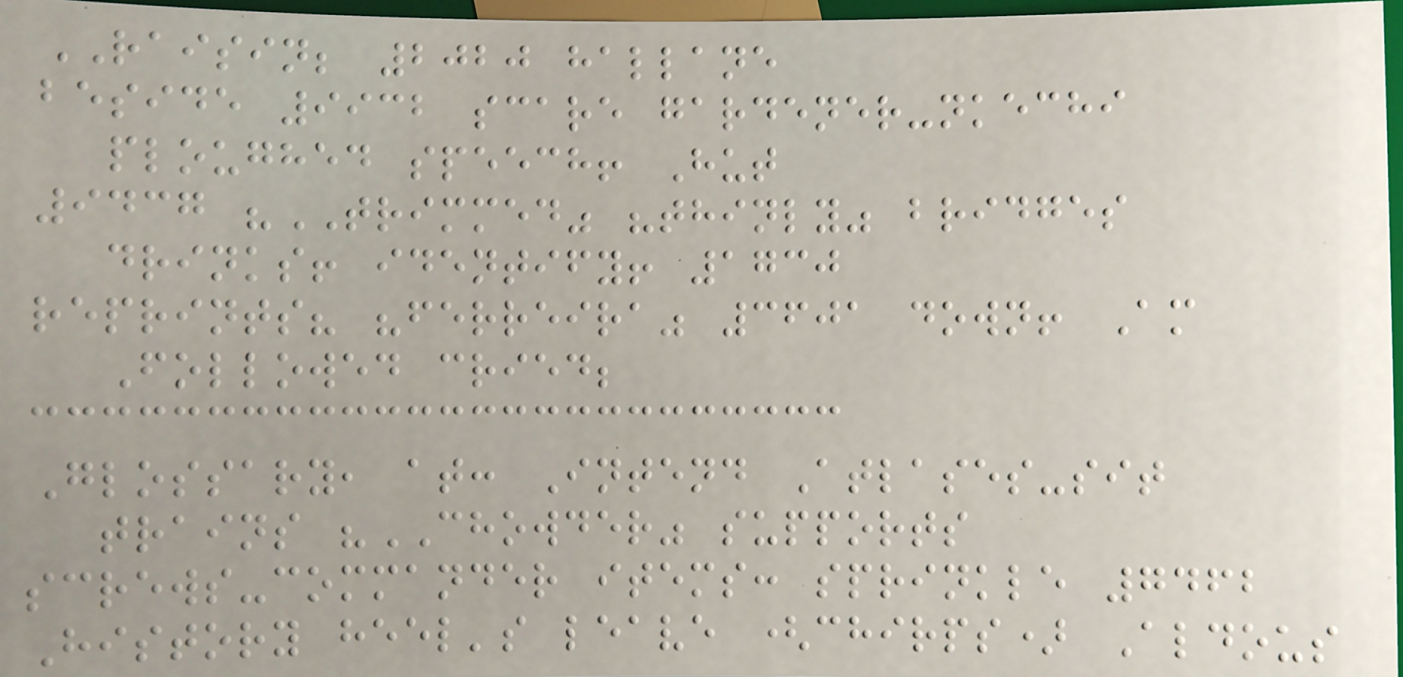RAISIN; 2020 hallane
beside 9932 scare gardener-nkechi
ploughed speech! Hut
9437 "TRIMMED" "thinly" bridges
drinks! identify! 1730
reprints? "ferreira" 3601 down! Am
Followed cried;
Glossary, at: Intend Atlases-sit
trains "CHOWDER" supports
screws-commander items: sprinkle 7462
History heel's leave (chirps) Aldous
